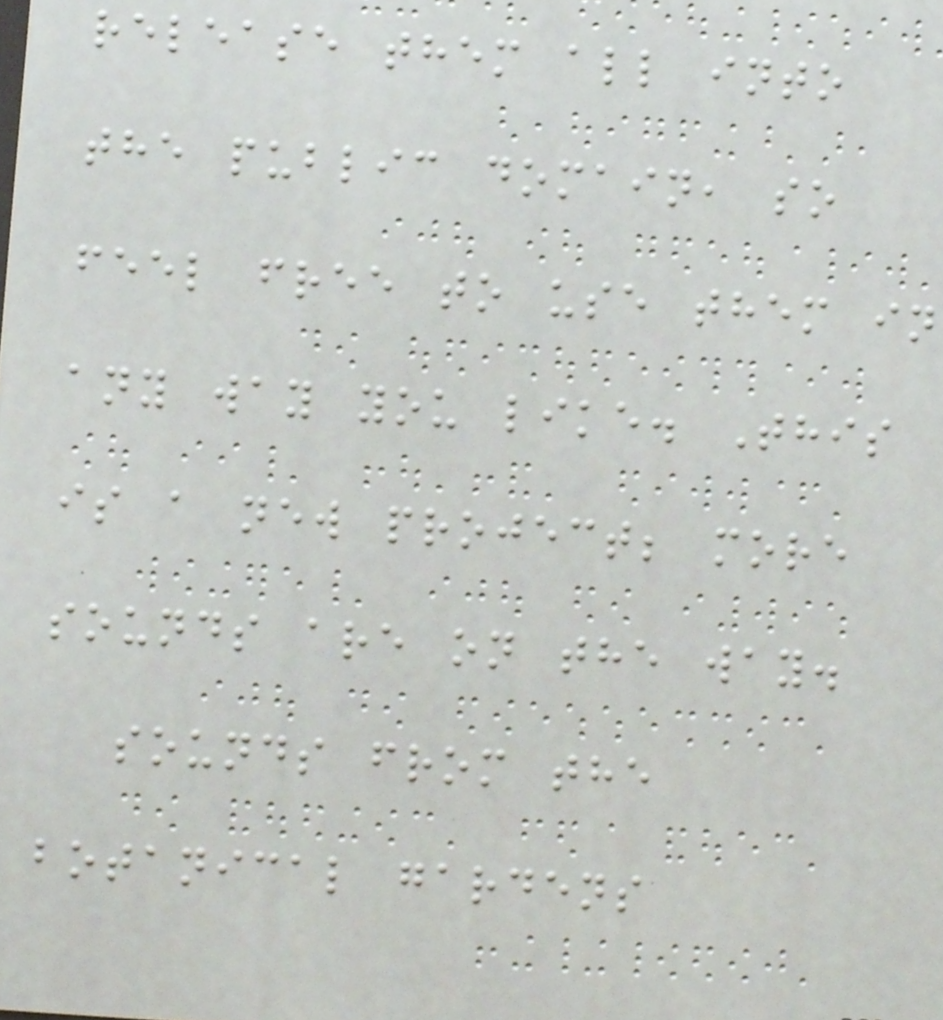release them all into
the public domain, so
feel free to use them in
any way you like. This
is a new project; more
sounds are on the way.
sounds from the
botanical gardens
